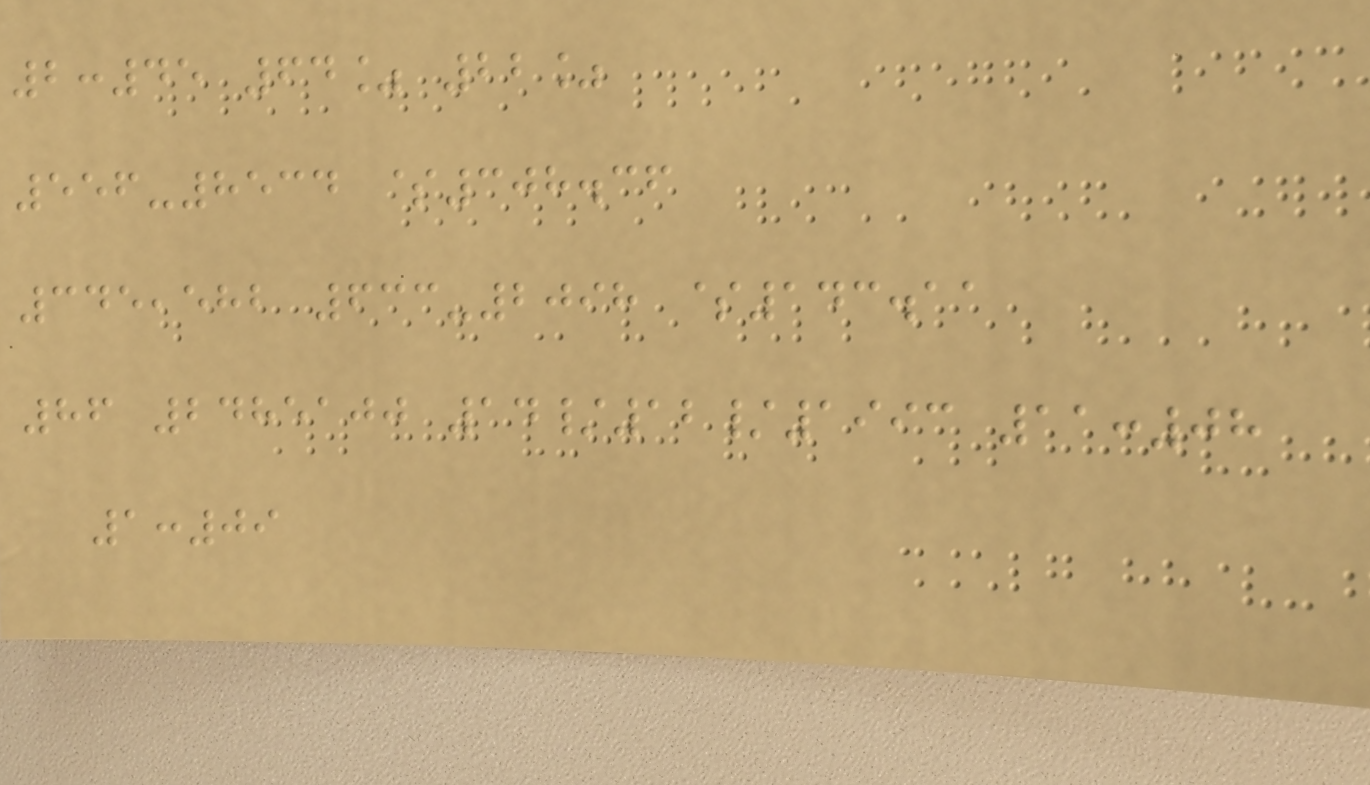2:45 64% 22%
556-8534 $308.36
345,582 633-2098 $143.11
86 2485100 14/12/1993 11:08
1:09
